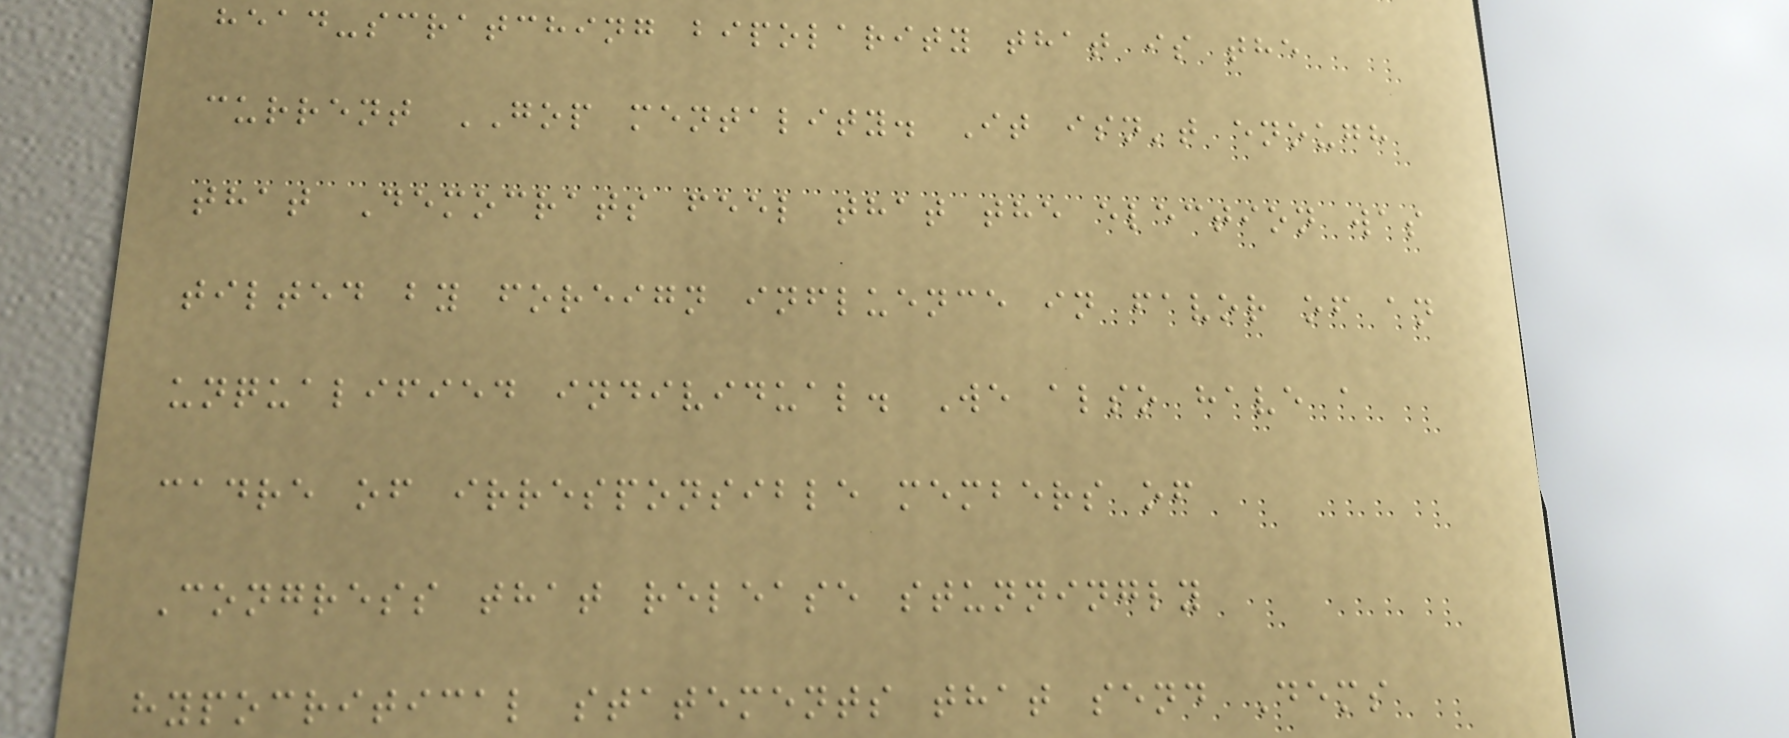head-scratching bipolarity that is the
current GOP mentality. It isn't enough
that Democrats feel that the election was
tilted by foreign influence in favor of an
unqualified individual. We also have a
cadre of irresponsible members of
Congress that release stunningly
hypocritical statements that send Dems
